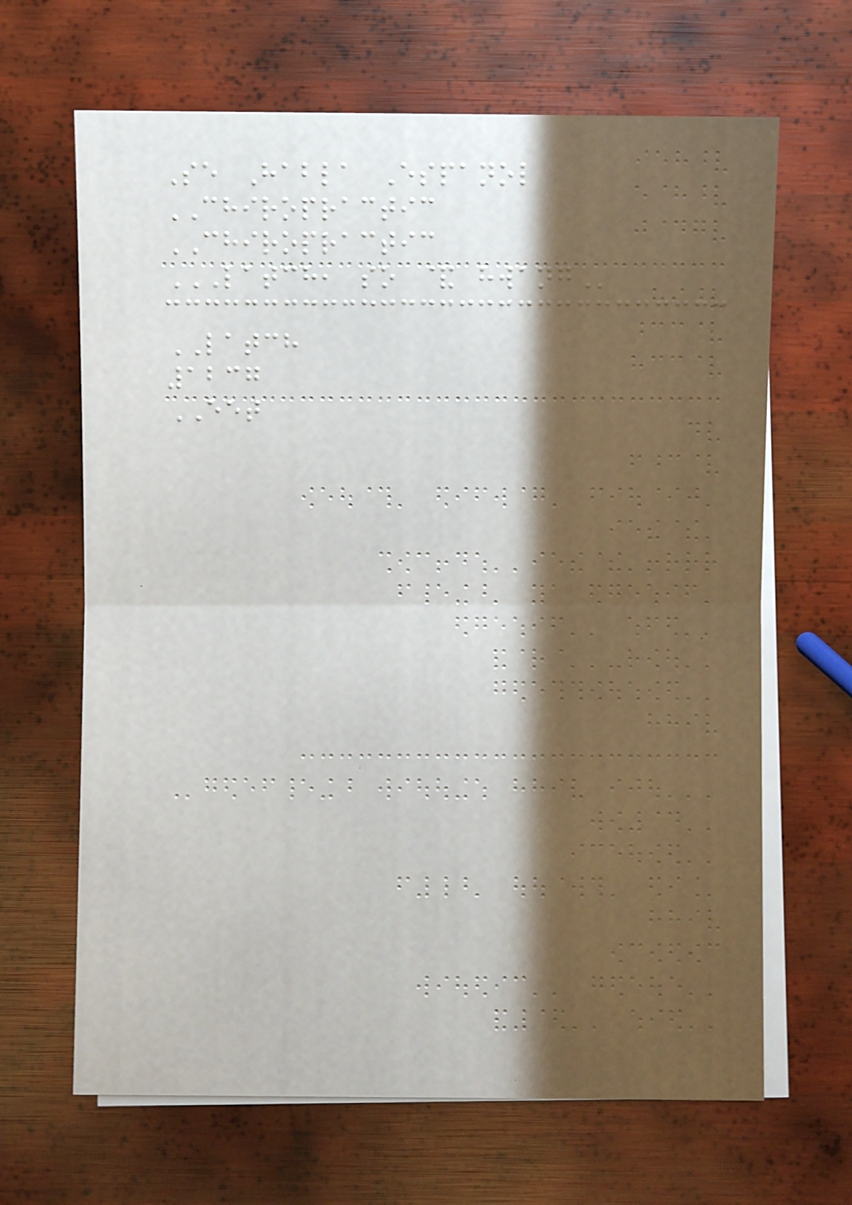Se Habla Espanol
CHIROPRACTIC
CHIROPRACTIC
LATCH, SO & HWANG
LATCH
1237
EET
